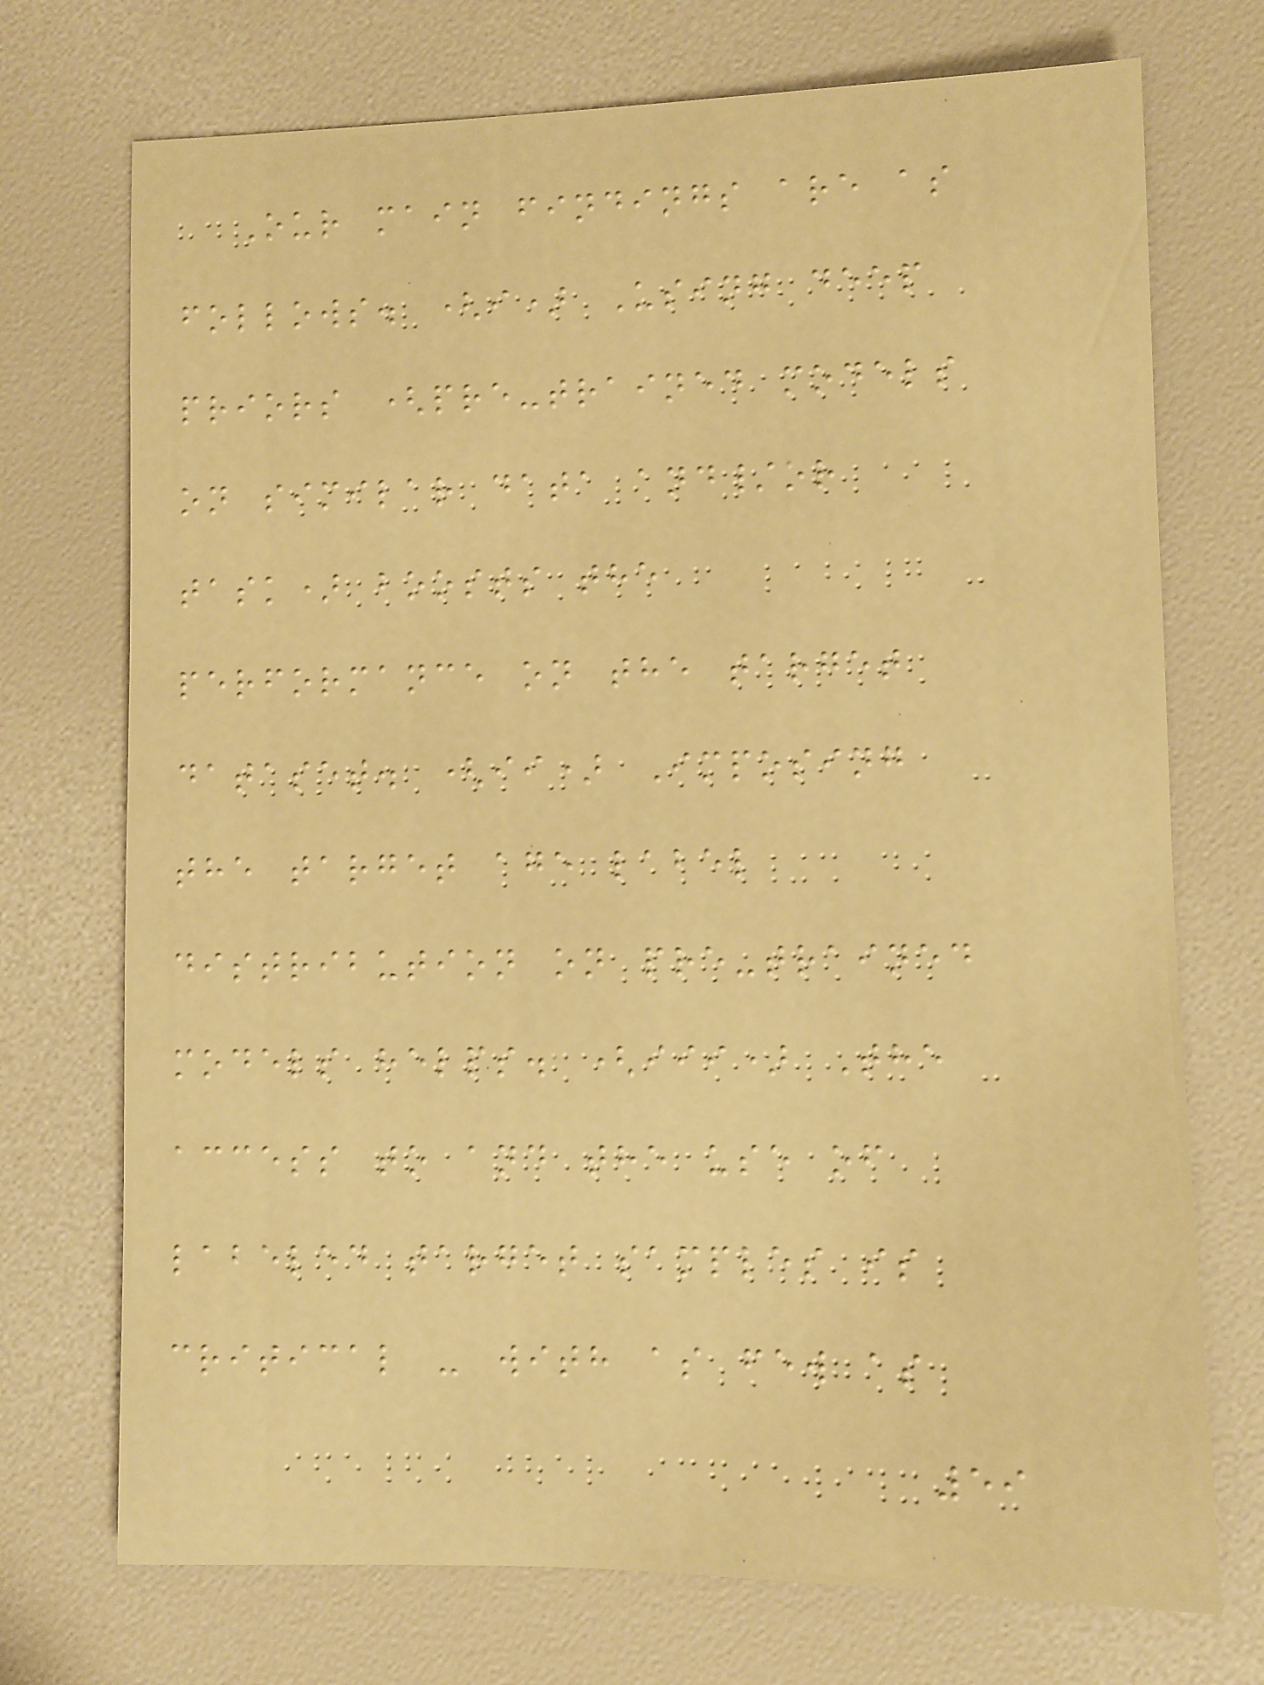Our main findings are as
follows. (i) Using deep
priors (pre-trained models
on similar data and/or
task) boosts the
performance on the target
dataset. (ii) Imposing
the target age label
distribution on pre-trained
models helps. (iii) The
access to and the use of
labeled target samples is
critical - with as few as
59
